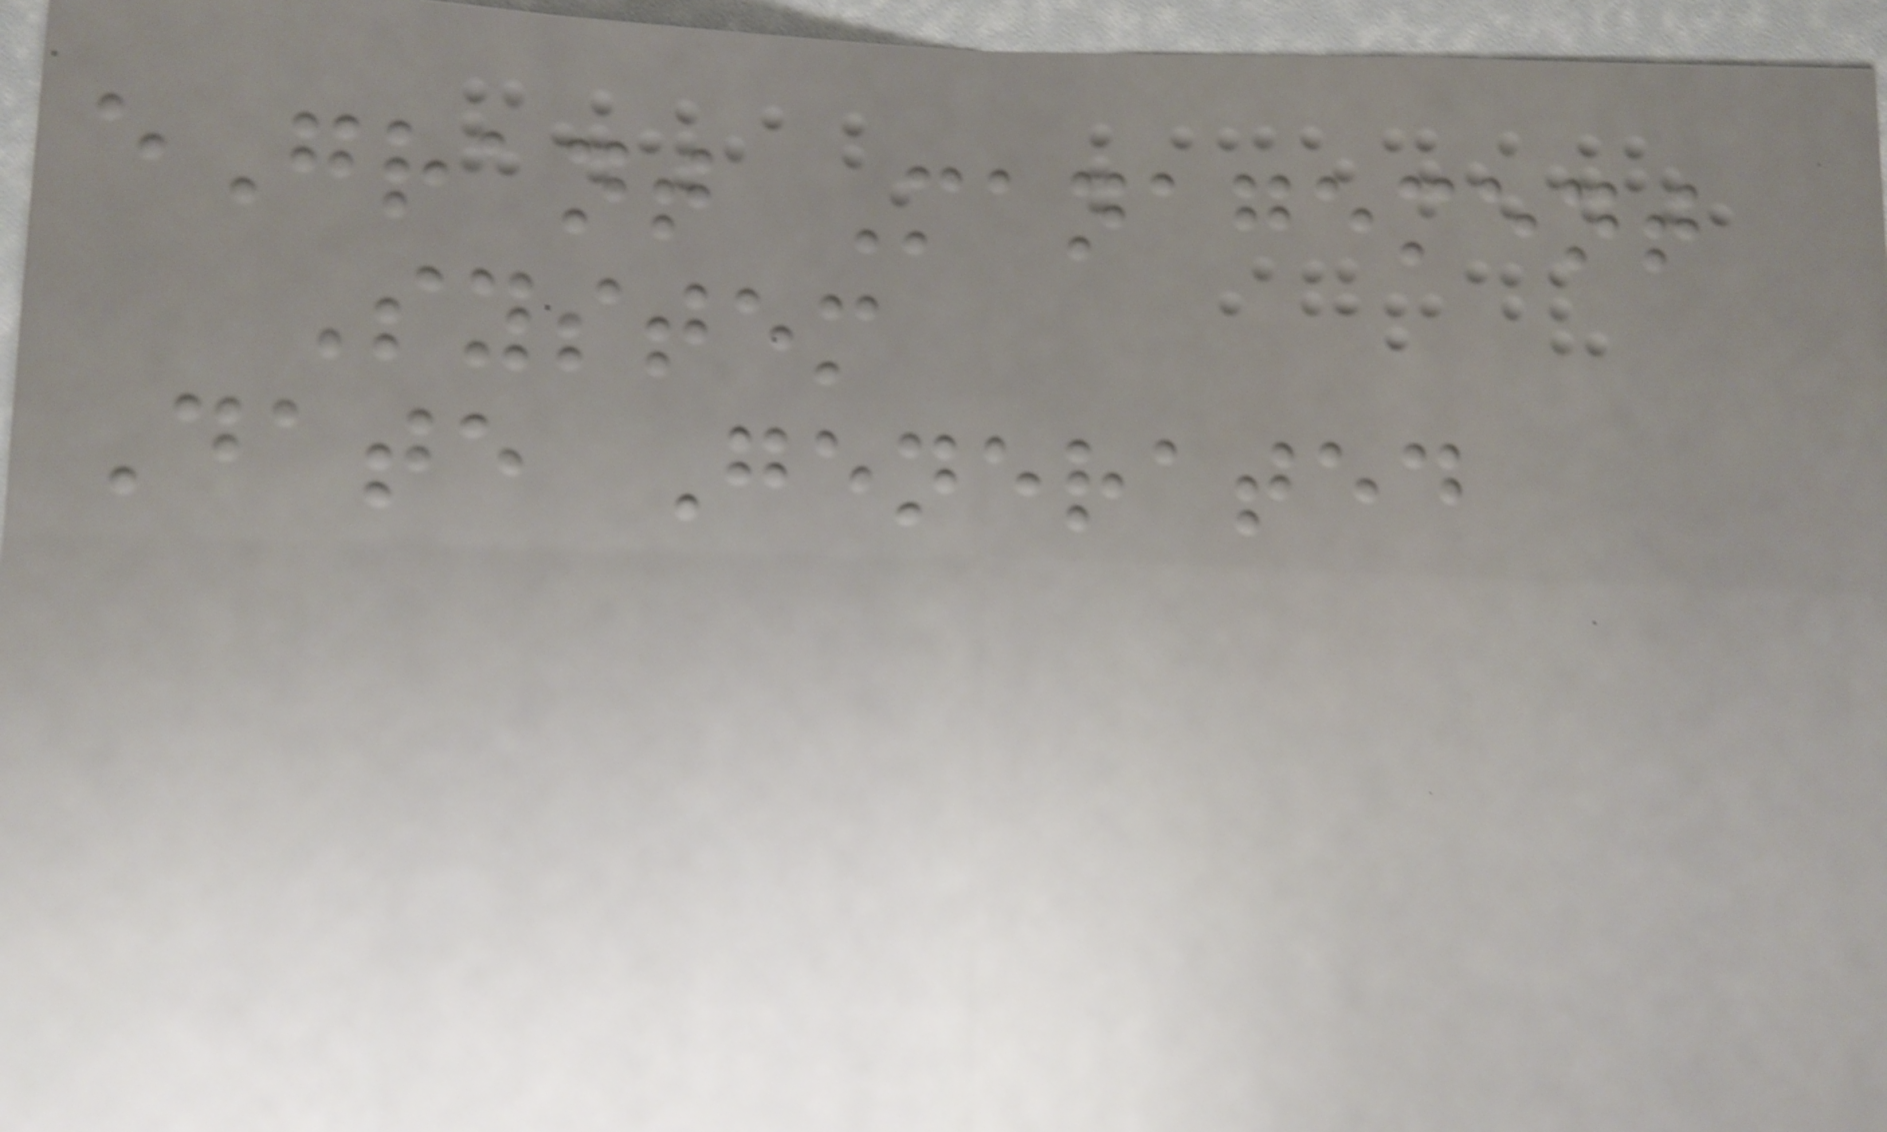eGrant Management
System
Date Generated
